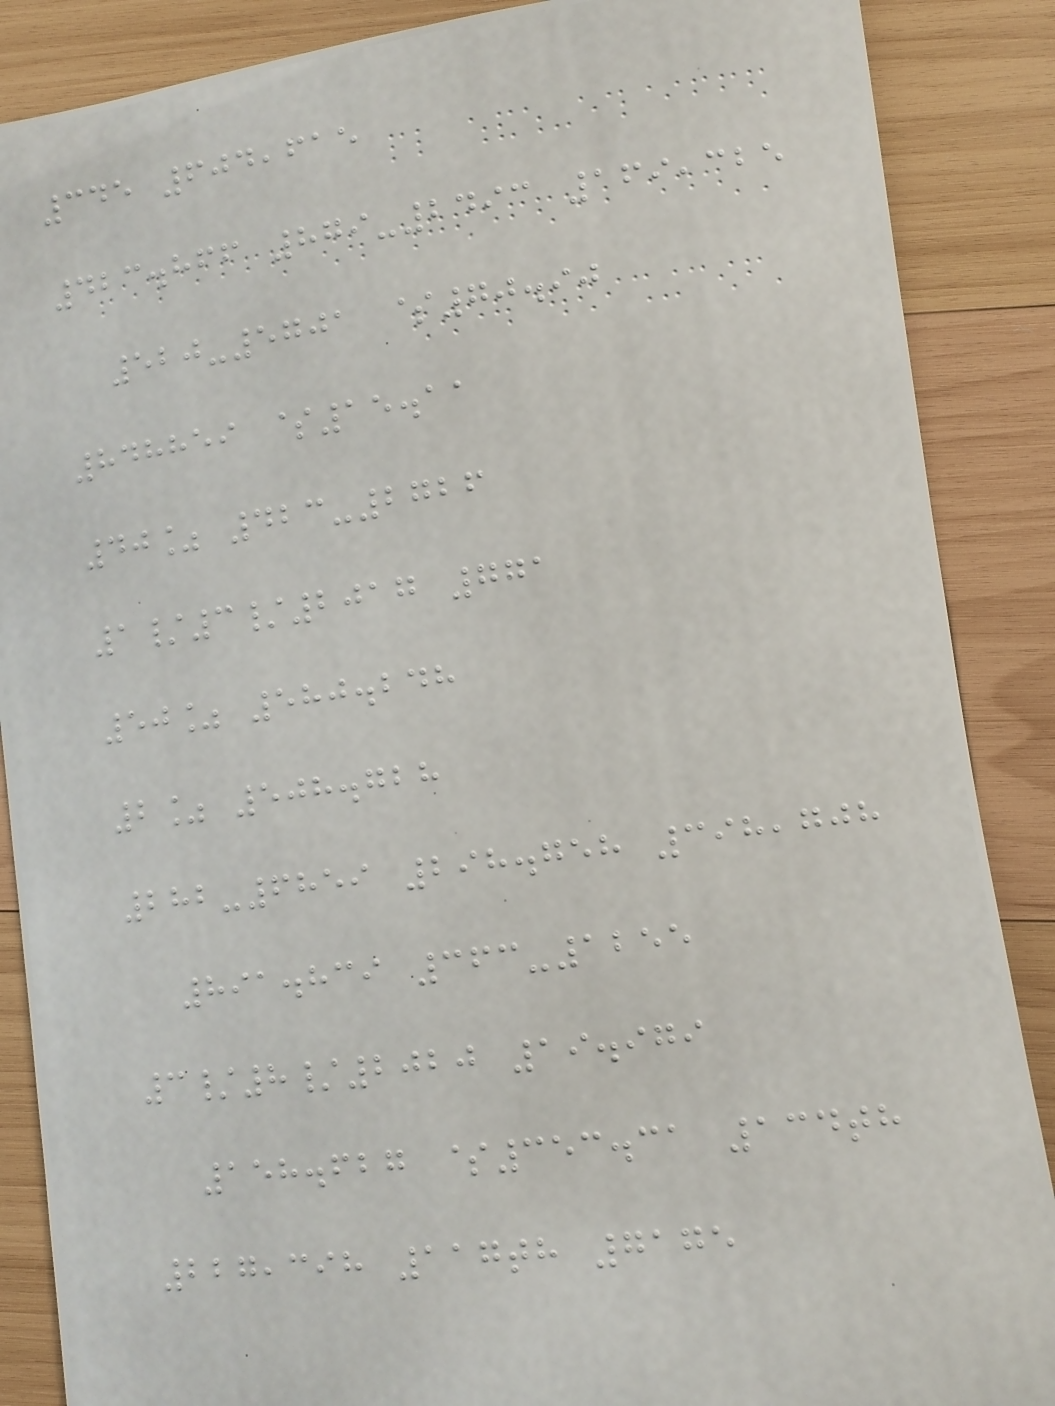345 604,615
423.866 879-2493 169,325
520-5701 $70.90
848859 $15.11
40% 423-2726
1/3/2017 771
50% 580.248
2% 508.728
282-6859 298.758 398,708
891.839 363-1255
3/8/2020 19.979
158.627 $353.31 134th
227,398 117th 7175
